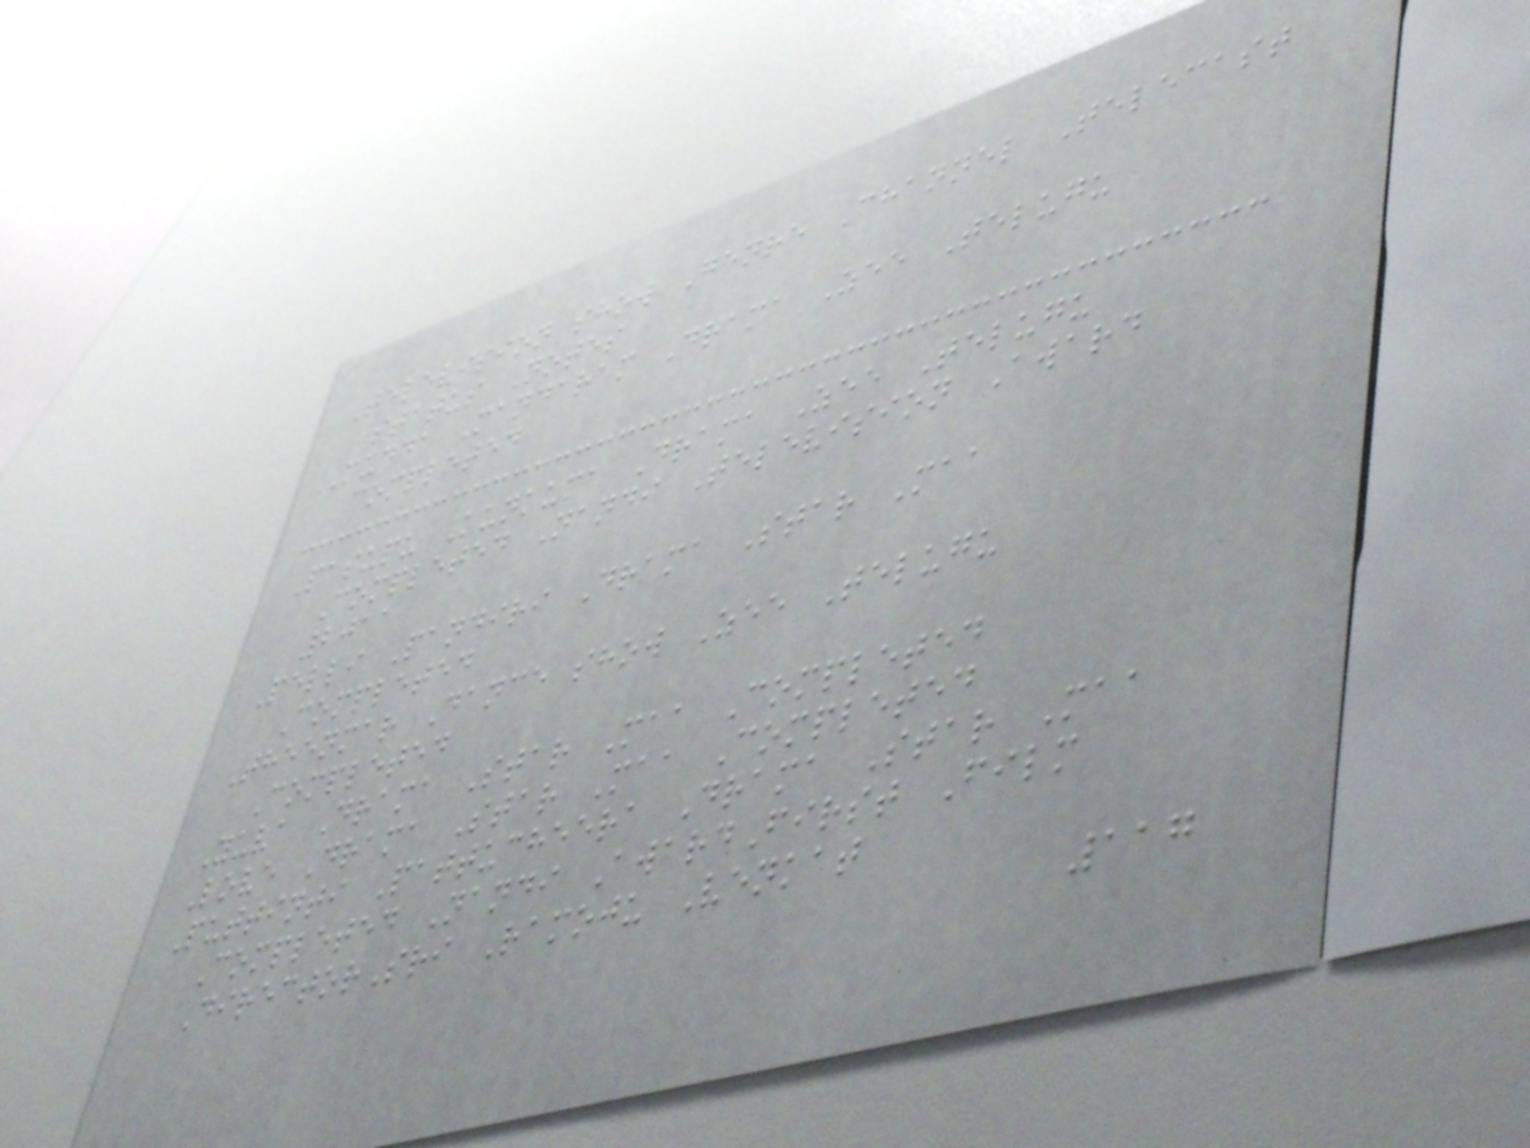Television show Genre Channel Telecast
status Notes
Mudda Mandaram Drama Zee Telugu
completed
Pasupu Kunkuma Drama Zee Telugu
Completed Nandi Television Award
2011
Pelli Pandiri Drama Star Maa
Completed
Theenmar Dance show Zee Telugu
Completed
Yuva Drama Star Maa Completed
Love Drama Star Maa Completed
Puttinti Pattucheera Drama Star Maa
Completed Nandi AwardFirst Film
DirectorSri Ramoju Venkat
117
